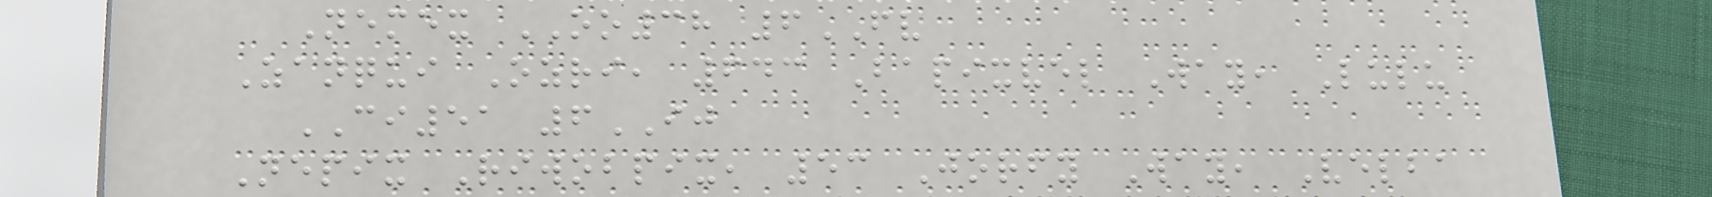Nemex OO38 6FV
Zanqui Ozri, 643 Bapixvel Way, Lulu
CI51 6IJ
Nepix Riwobpix, 53 Jorfy Way, Velba
